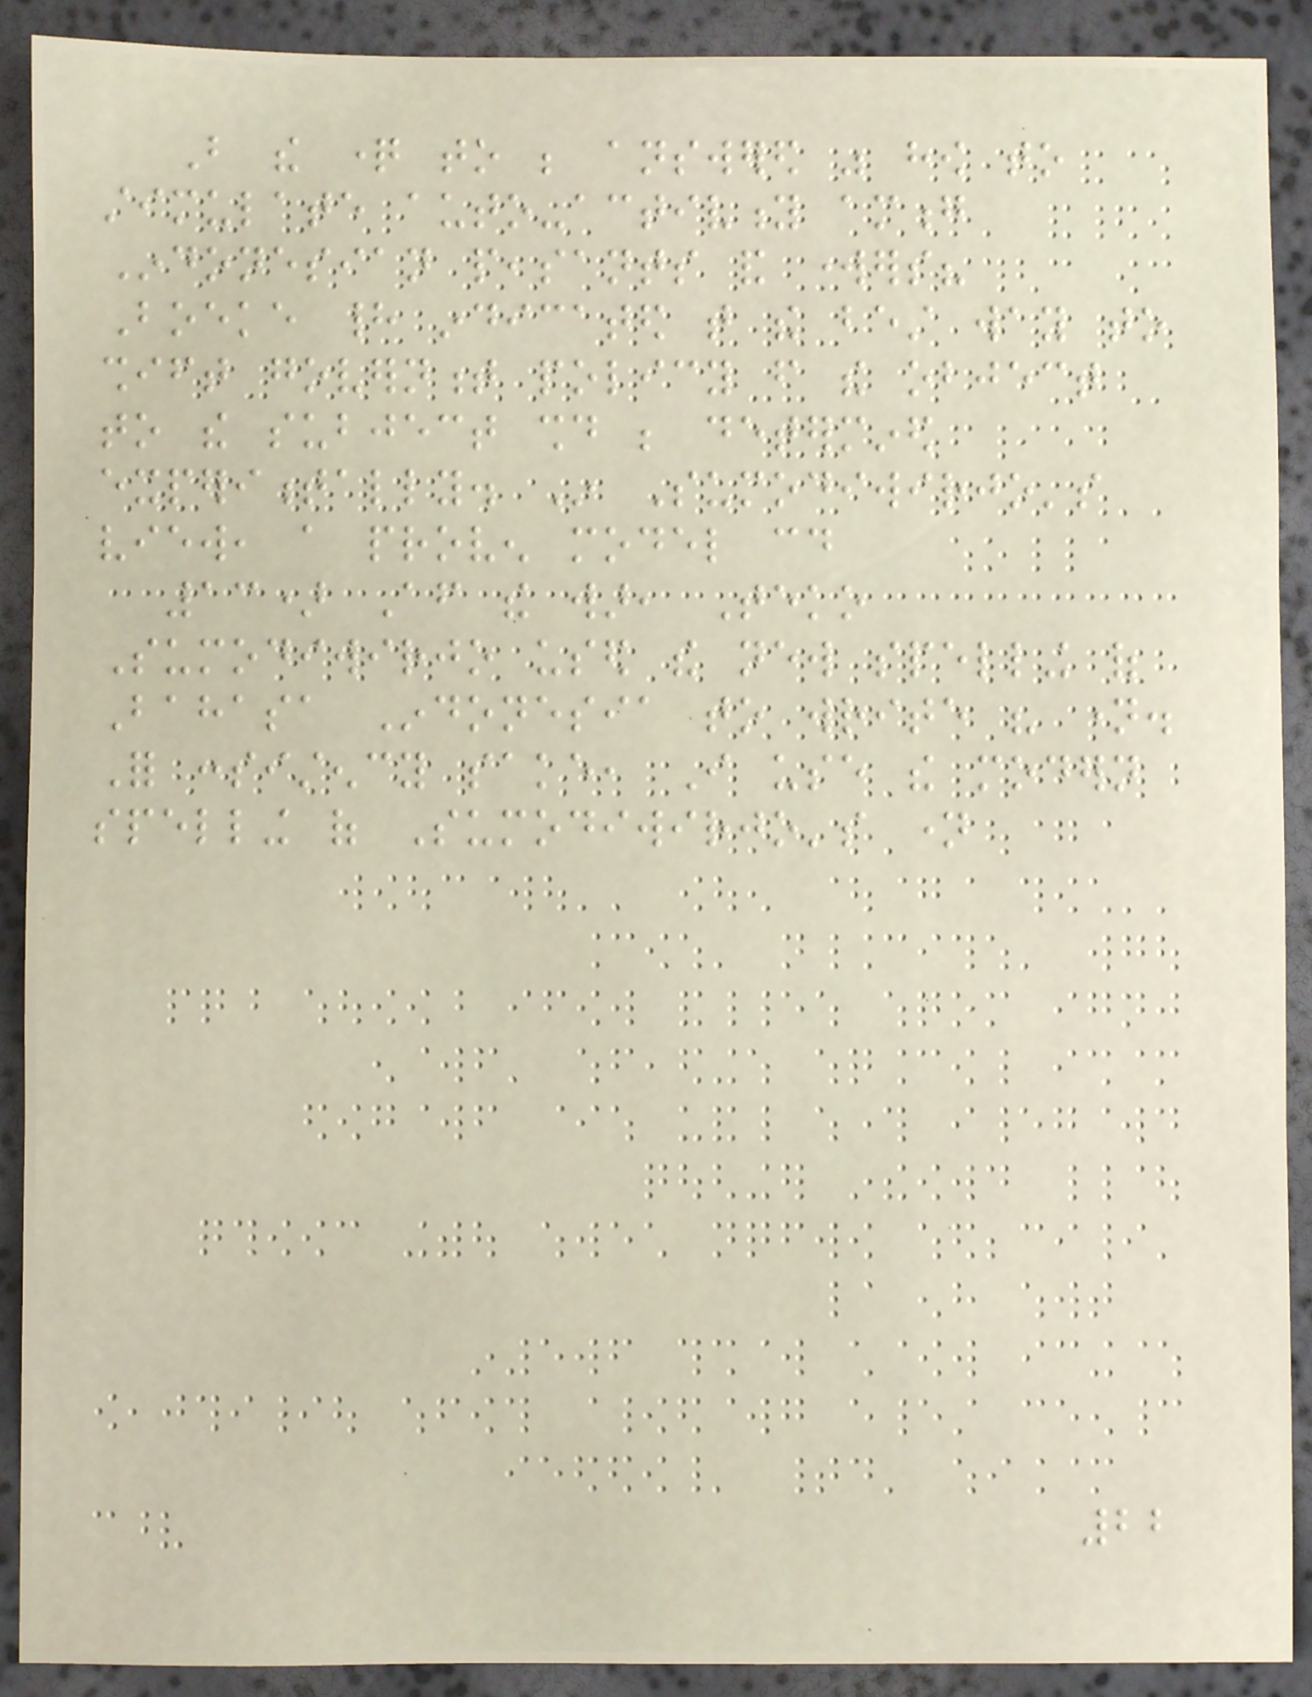But the question to be answered was how to
stimulate auto-activity among
Indonesian peasants and workers?
Boeke had indicated that the best way to
shift government policy from the object
to the subject should be determined
experimentally. In Sumodiwirjo's
view, a proven model could
13) After the war, Teko
Sumodiwirjo used the new spelling of
Bahasa Indonesia to write his name.
For consistency sake, I use the modern
spelling of Sumodiwirjo's name
22
